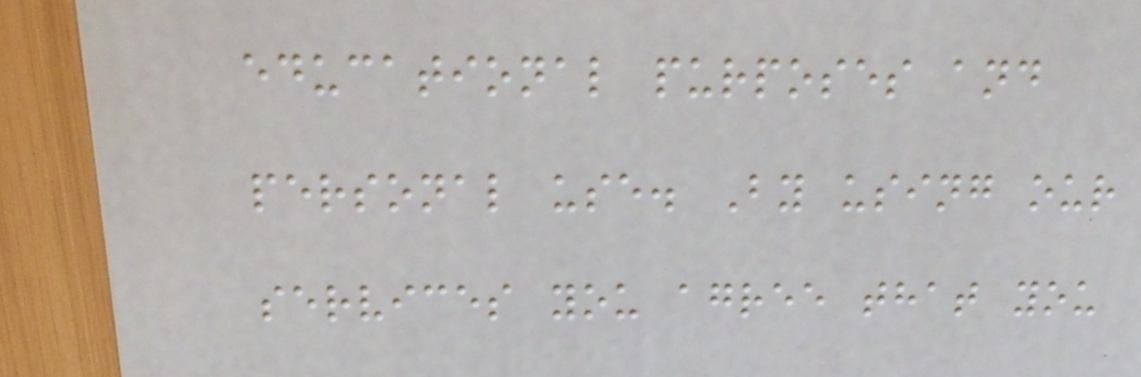educational purposes and
personal use. By using our
services you agree that you
